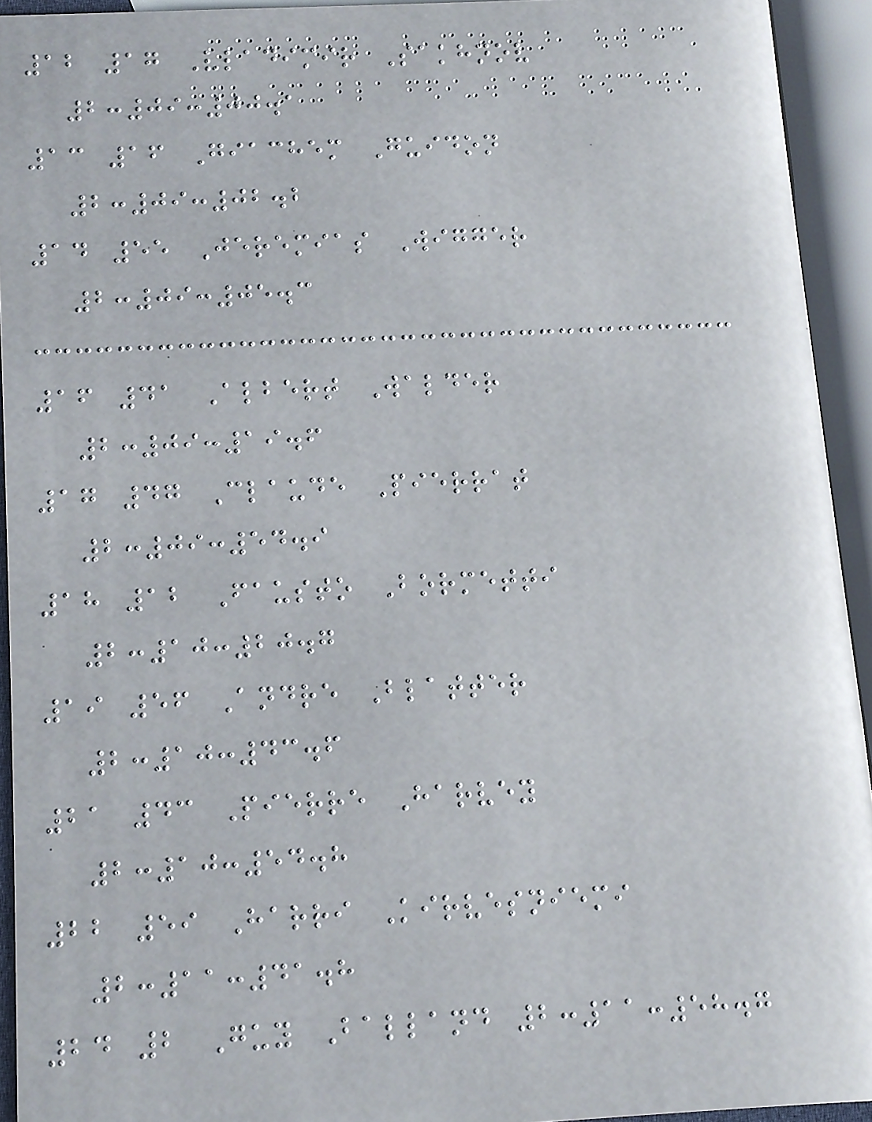12 17 Vladimir Sakhnov
2:09:00.1
13 16 Giachem Guidon
2:09:02.2
14 55 Jeremias Wigger
2:09:05.3
16 41 Albert Walder
2:09:19.6
17 47 Claude Pierrat
2:09:54.9
18 12 Fausto Bormetti
2:10:20.7
19 56 Andre Blatter
2:10:43.6
21 43 Pierre Harvey
2:10:54.8
22 59 Harri Kirvesniemi
2:11:41.8
24 2 Guy Balland 2:11:58.7
